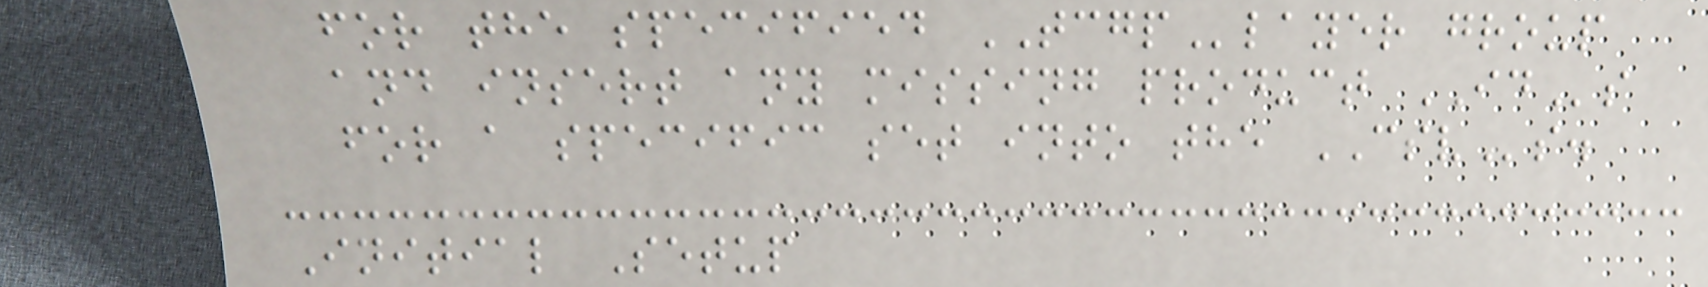for the specified TCGPlayer group
and insert any missing product IDs
for a specific set into the CSVs.
Initial Setup
